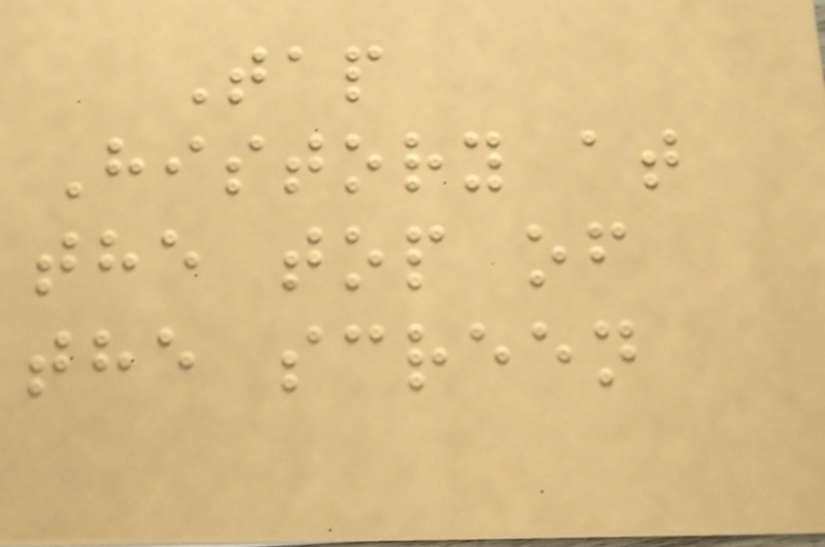Tap
History at
the top of
the screen
